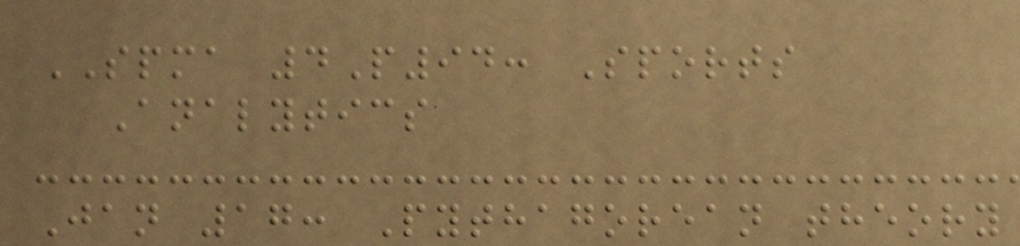SPMA 4P94: Sports
Analytics
Jan 17: Pythagorean theory
